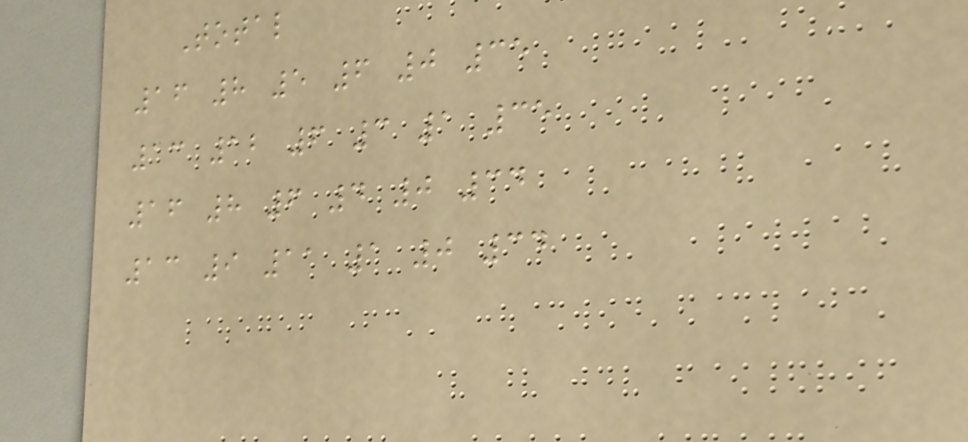Total
16 8 5 6 0 35
13 12 6 3 1 35
16 8 6 4 0 34
13 9 11 1 0 34
